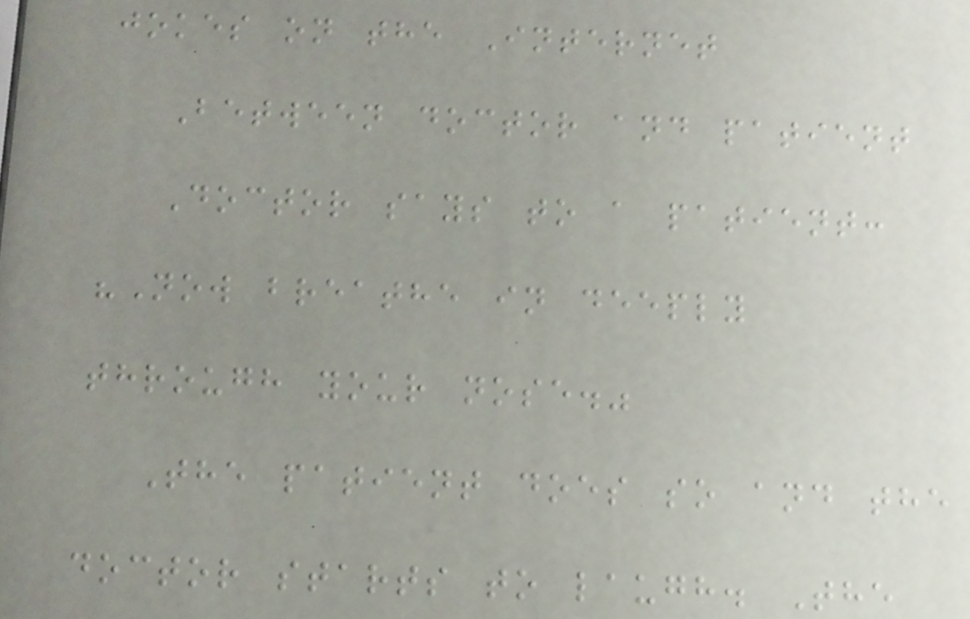jokes on the Internet
Between doctor and patient
Doctor says to a patient:
"Now breathe in deeply
through your nose."
The patient does so and the
doctor starts to laugh. The
